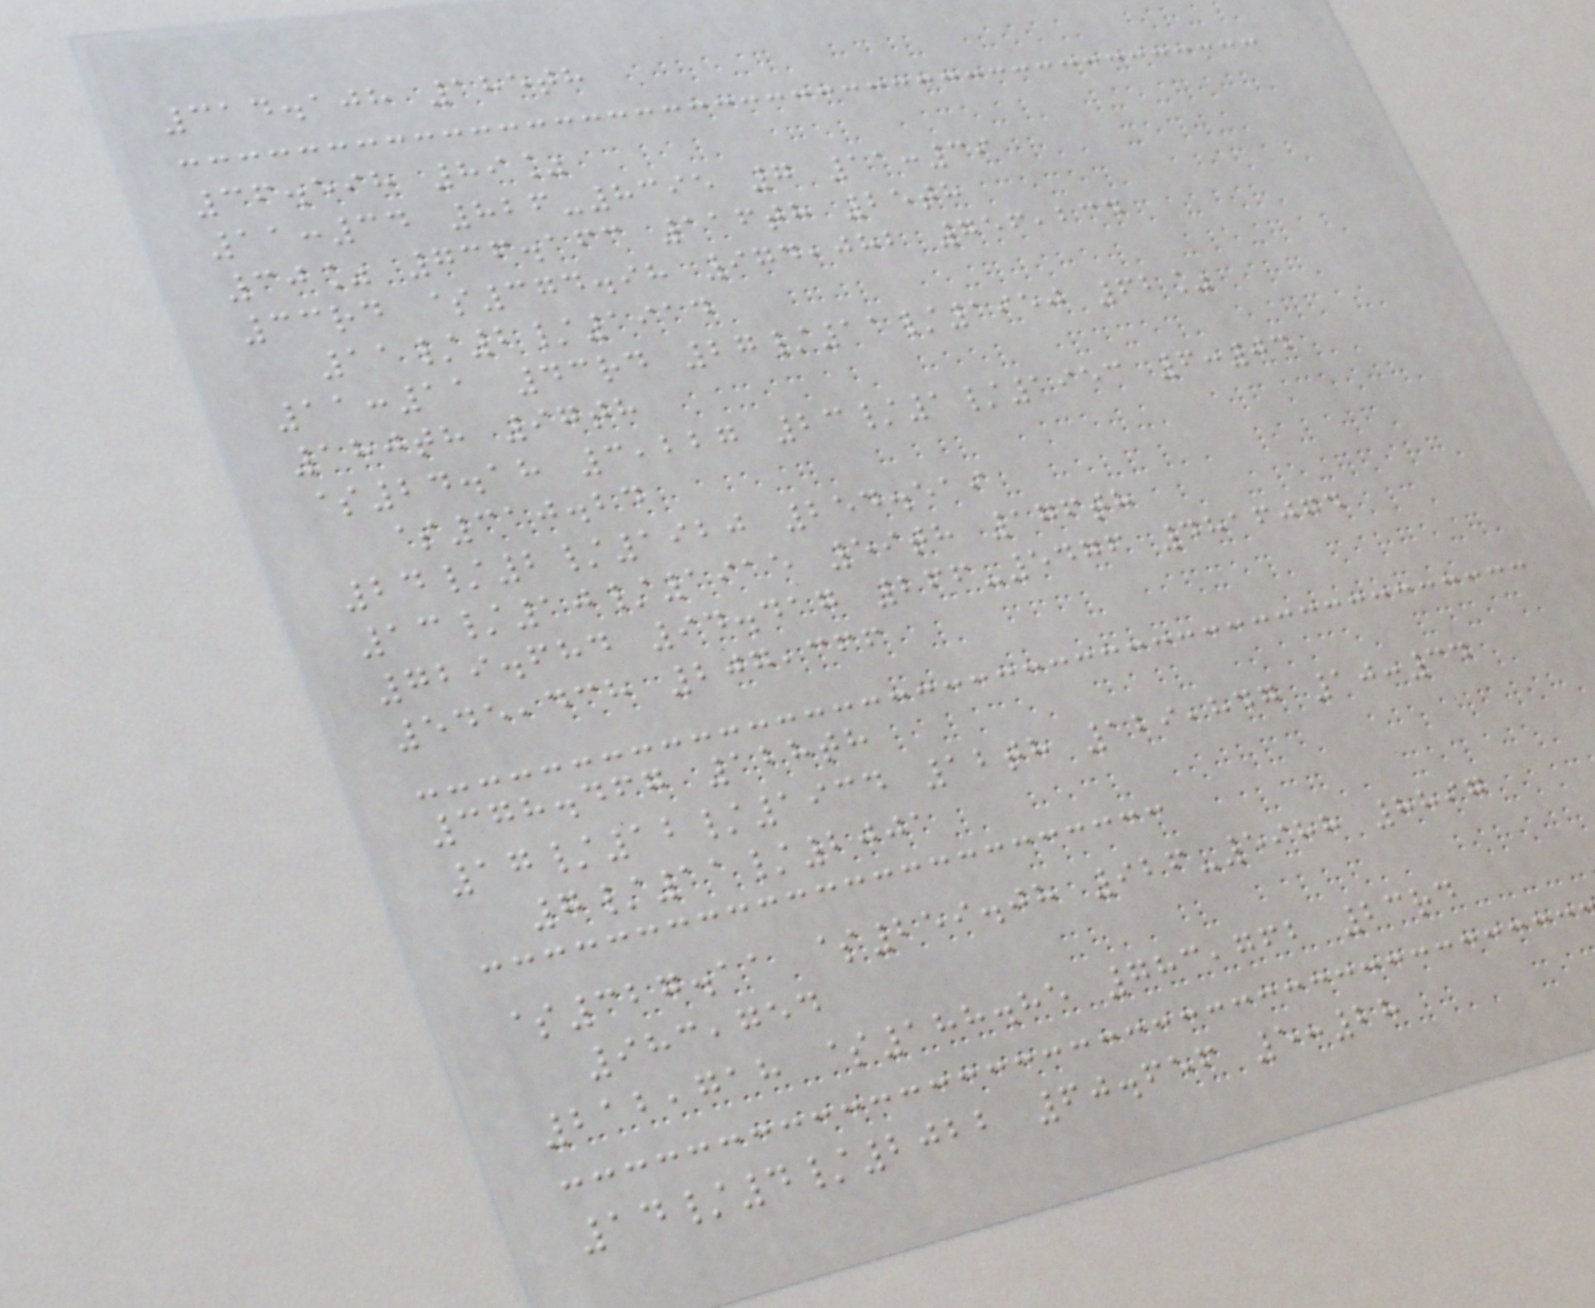314.108 185th
36.598 89%
11:34 826-8395 7 11:39
30% 736.163 116th 25th
33rd $374.98 974,082 756,234
11/2/1914
11:11 43rd 27/11/1950 62%
180th 97th
$24.18 3,227 23/1/1953 6:04
$310.24
24/2/1920 254.519
13/10/1915 59th 176th
729.684 94.417 266-5476 4816074
545,438 207,366
378.467 128th
17/12/1934 12th 129,847 10:34
7/11/2001
$327.11 $259.08 926-5988 8897
983,754
212,718 $188.85 783,762 23rd
14/4/2022 60.656 5:28
